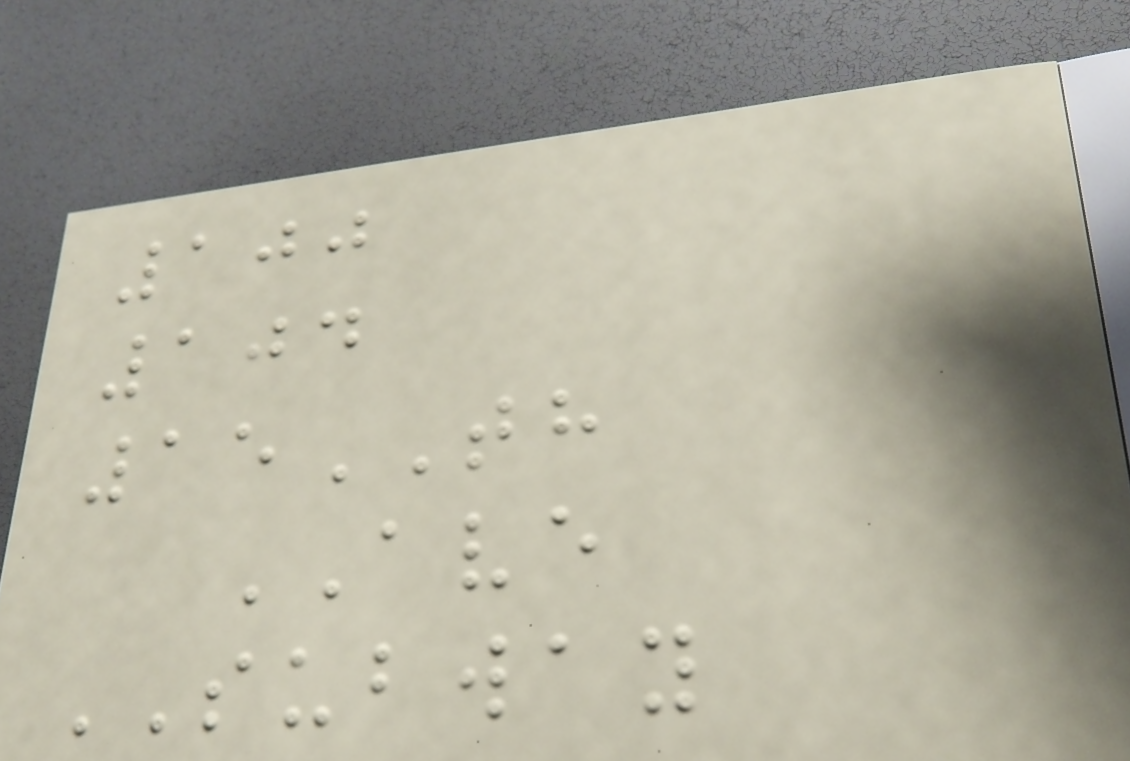100
104
15TH
AVE
SUBWAY
